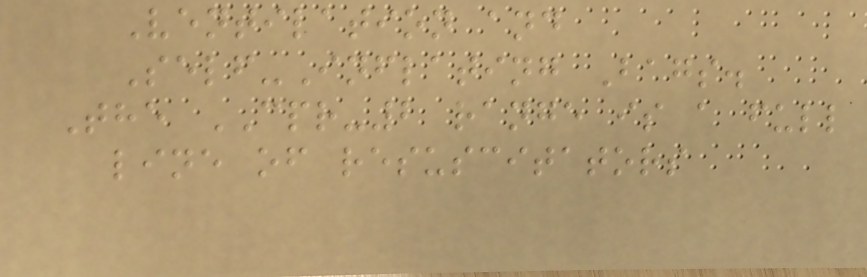Ventilation and
Self-Inflating Bags.
The CPR-2 range is a full
line of resuscitators
